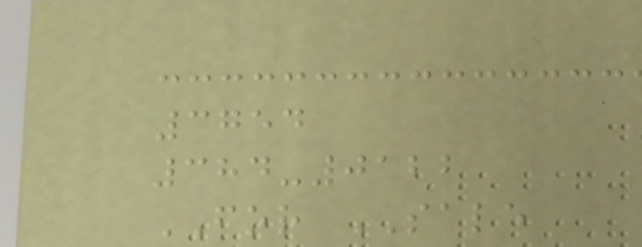3754
384-0122
FOR SALE
